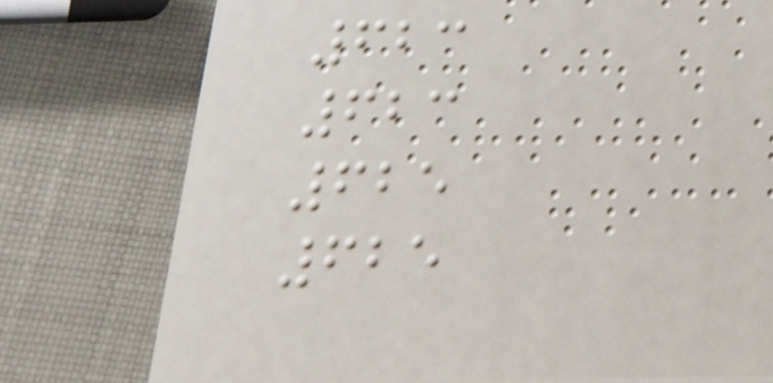623
623
625
625
